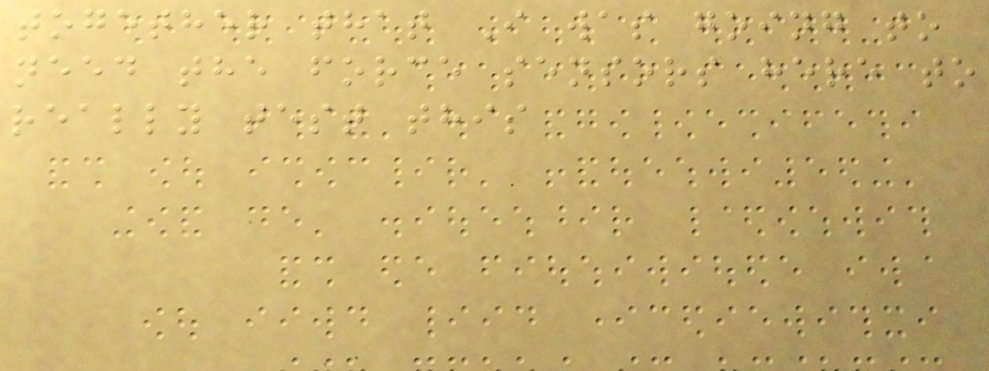together that I was going to
need the force sensors here to
really test this
